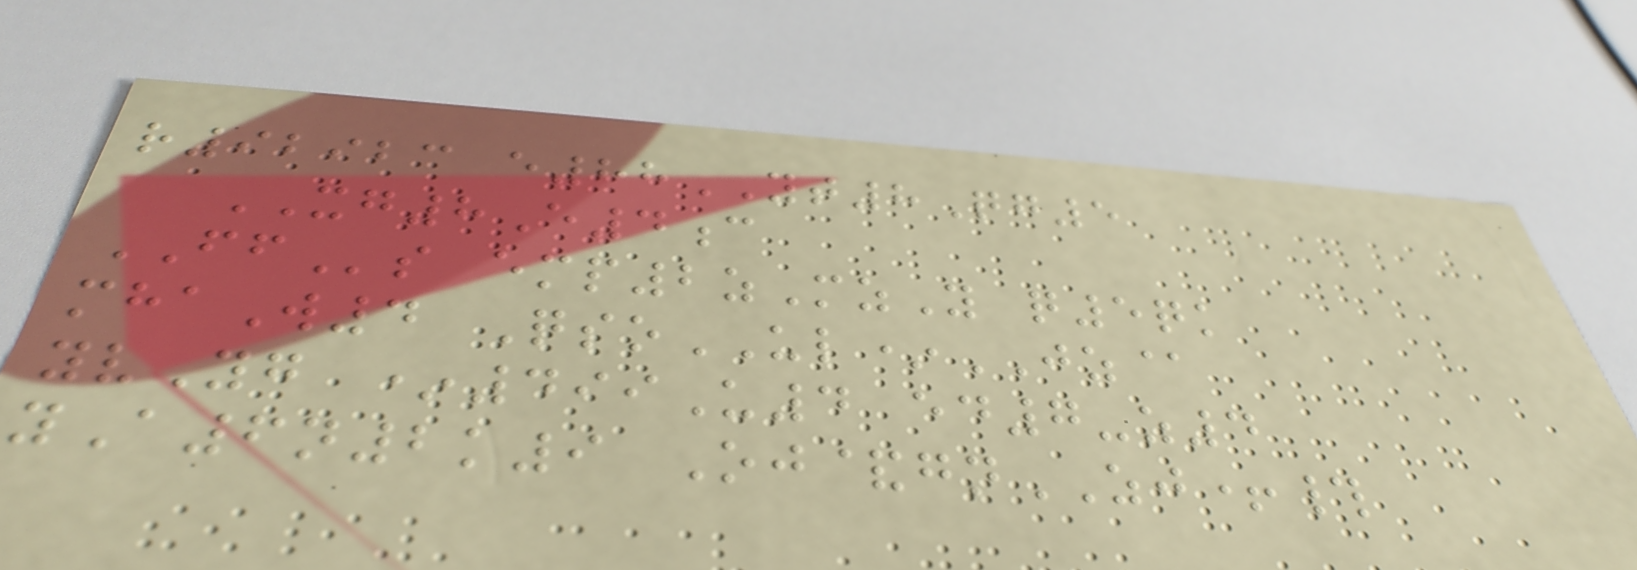r92923 e88YT8Qg5
XG8E4c
FFs emp2zMzY q5qk
mhaW4 QsoUL*JZ@
yvYg *499U4 ed7-z4
yA6n2k9 Oj&gnZJ+#
